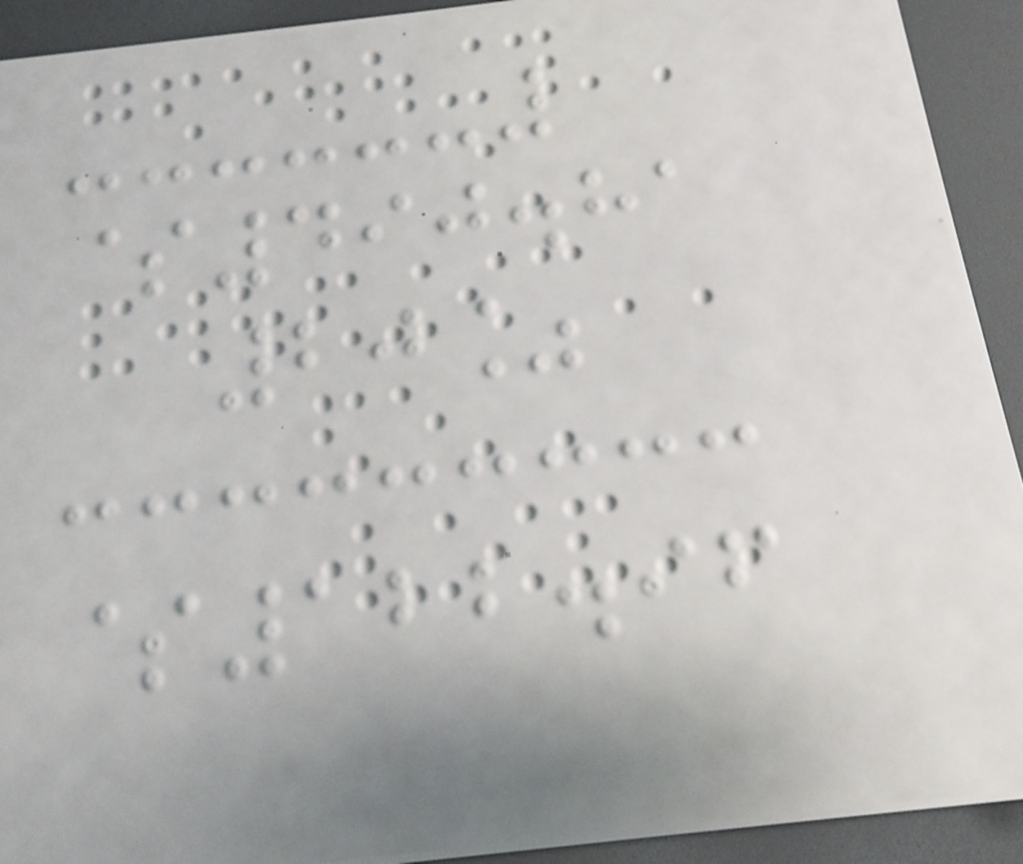$490.81
20%
$122.96
